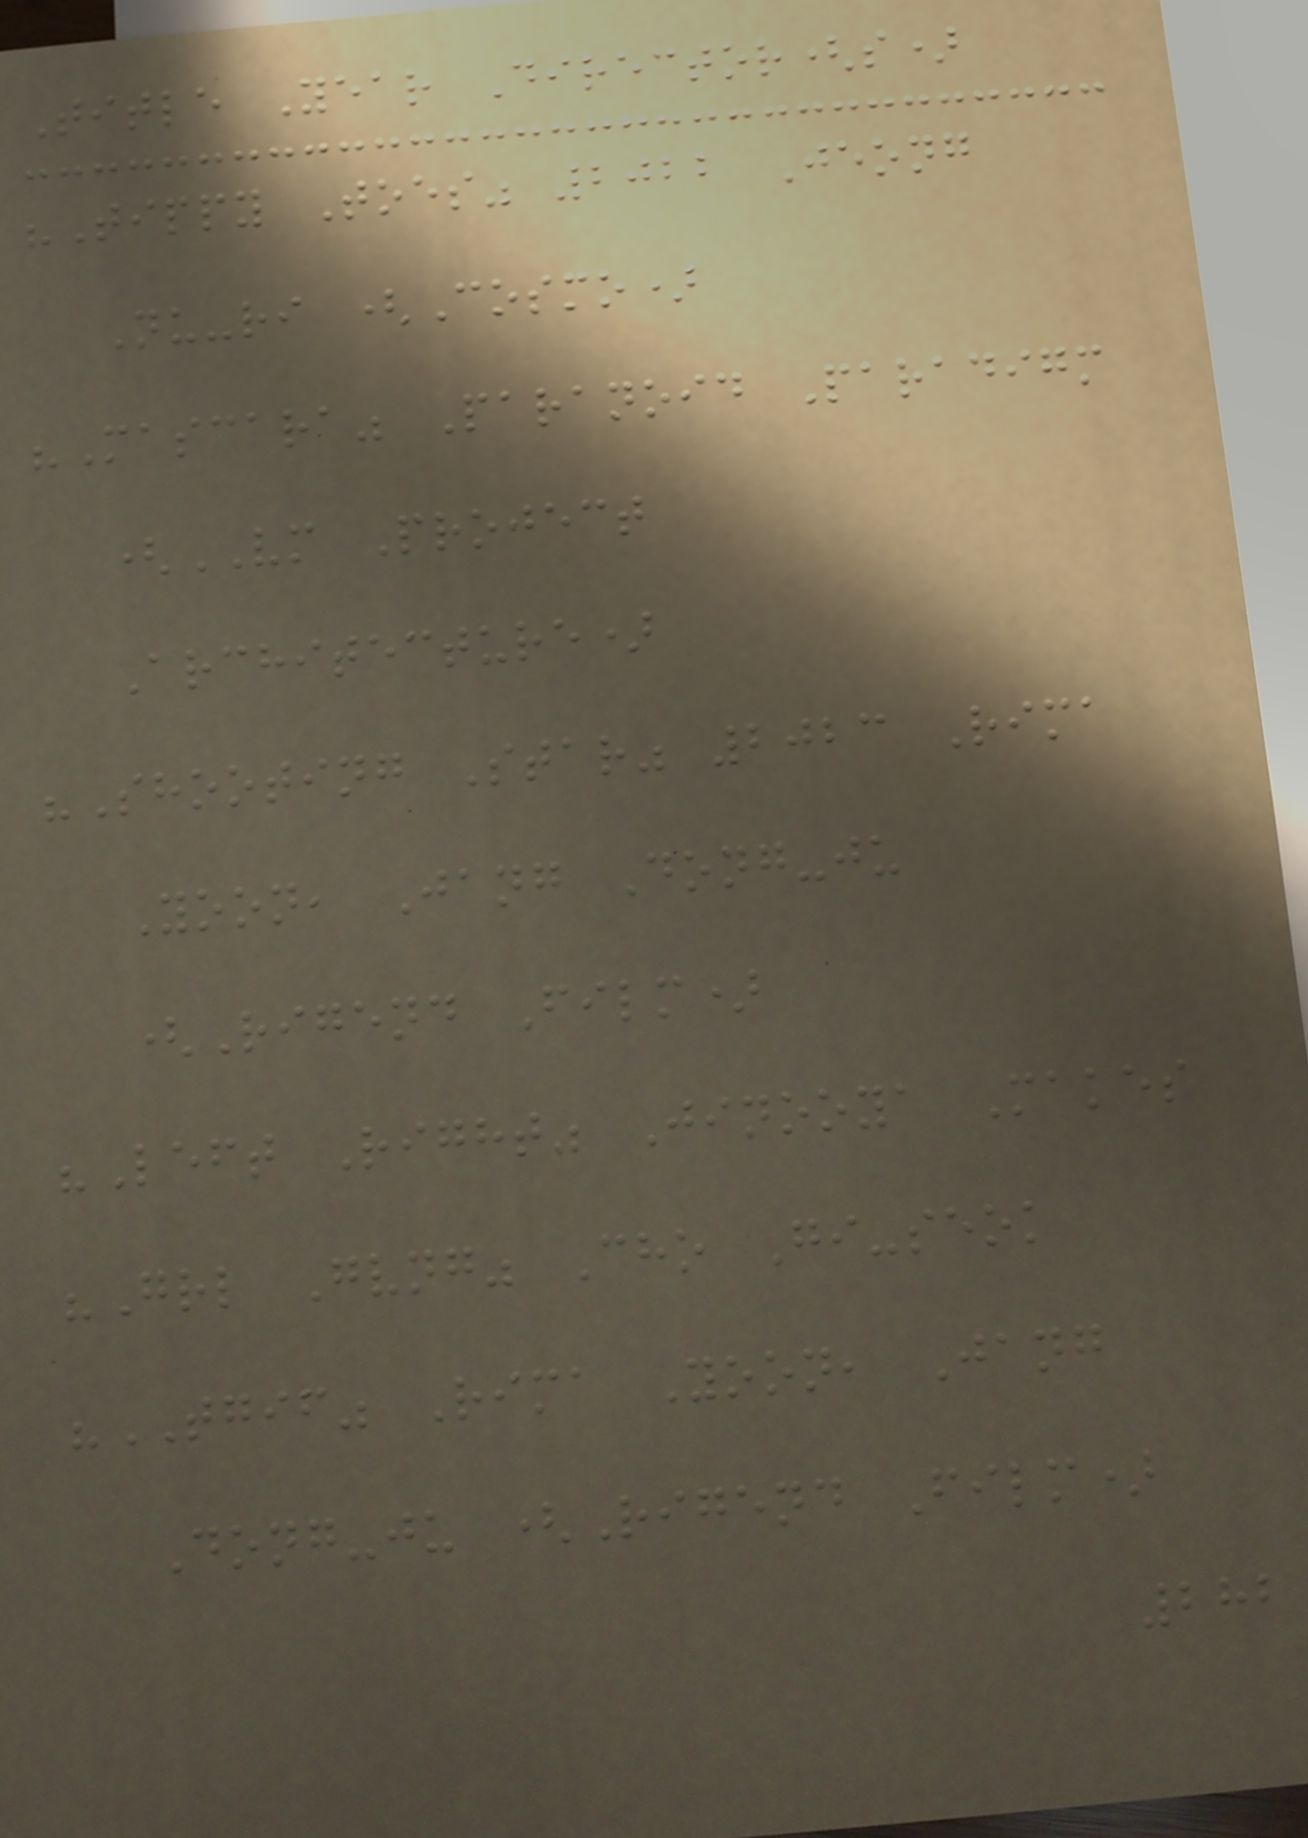Title Year Director(s)
"Tippy Toes" 2022 Jeong
Nu-ri (Cosmo)
"Mascara" Paranoid Paradigm
(VM Project
Architecture)
"Shooting Star" 2023 Rima
Yoon, Jang Dong-ju
(Rigend Film)
"Left Right" Jinooya Makes
"Grl Gvng" Cho Gi-seok
"TGIF" Rima Yoon, Jang
Dong-ju (Rigend Film)
282
